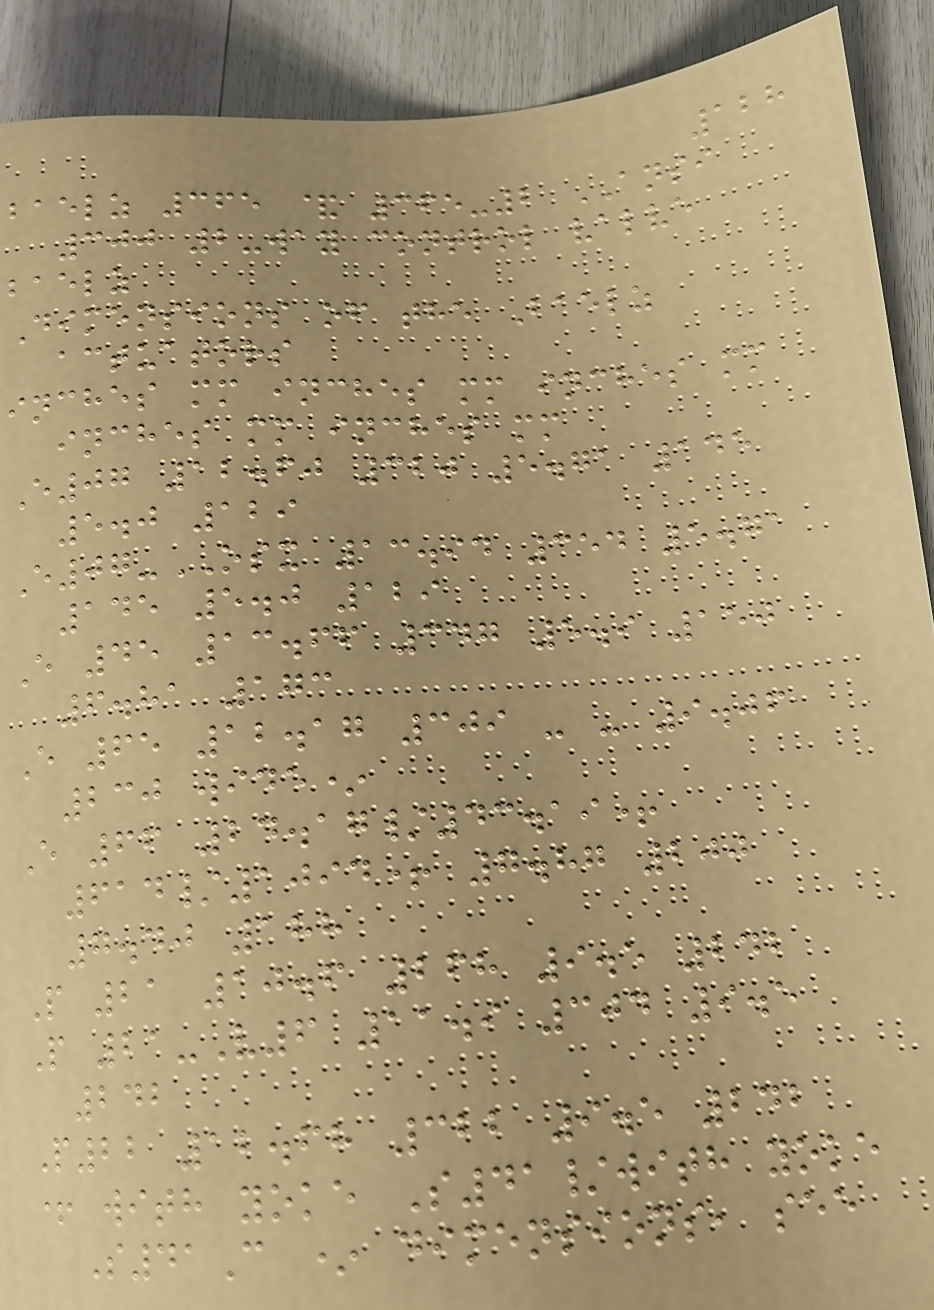128
baelz 365 & 365-2 ANSI
300 2-way control valve
baelz
Dimensions of the Baelz
actuators
inches mm inches mm inches mm
inches mm inches mm
E07 12.60 320 5.71 145
5.0 129
E07-OSX 13.94 354 5.71
145 5.0 129
E 45 13.66 347 5.9 150
6.81 173
E 65 12.17 309 - - 9.06
230 wide*
E 66 24.17/43.19+
614/1094+ 7.87 200
7.40 188
P 21 10.6 268 9.5 242
P 21-V6 11.9 304 9.5
242
P22 12.68 322 9.5 242
+ with yoke S41/with yoke
S41C * dimensions, see
